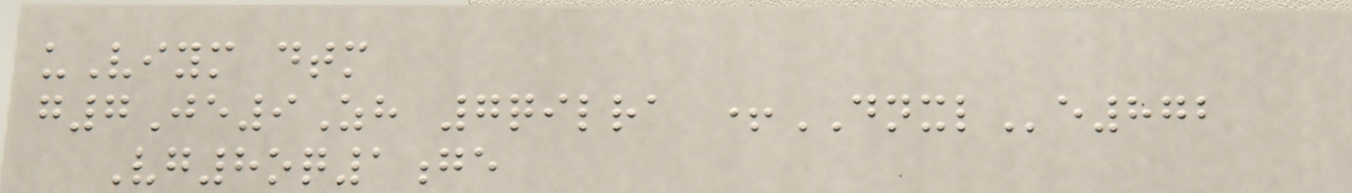uViym dtm
g7Je9Zh 7qilra +DNXLe872
Vg8oq1ge
